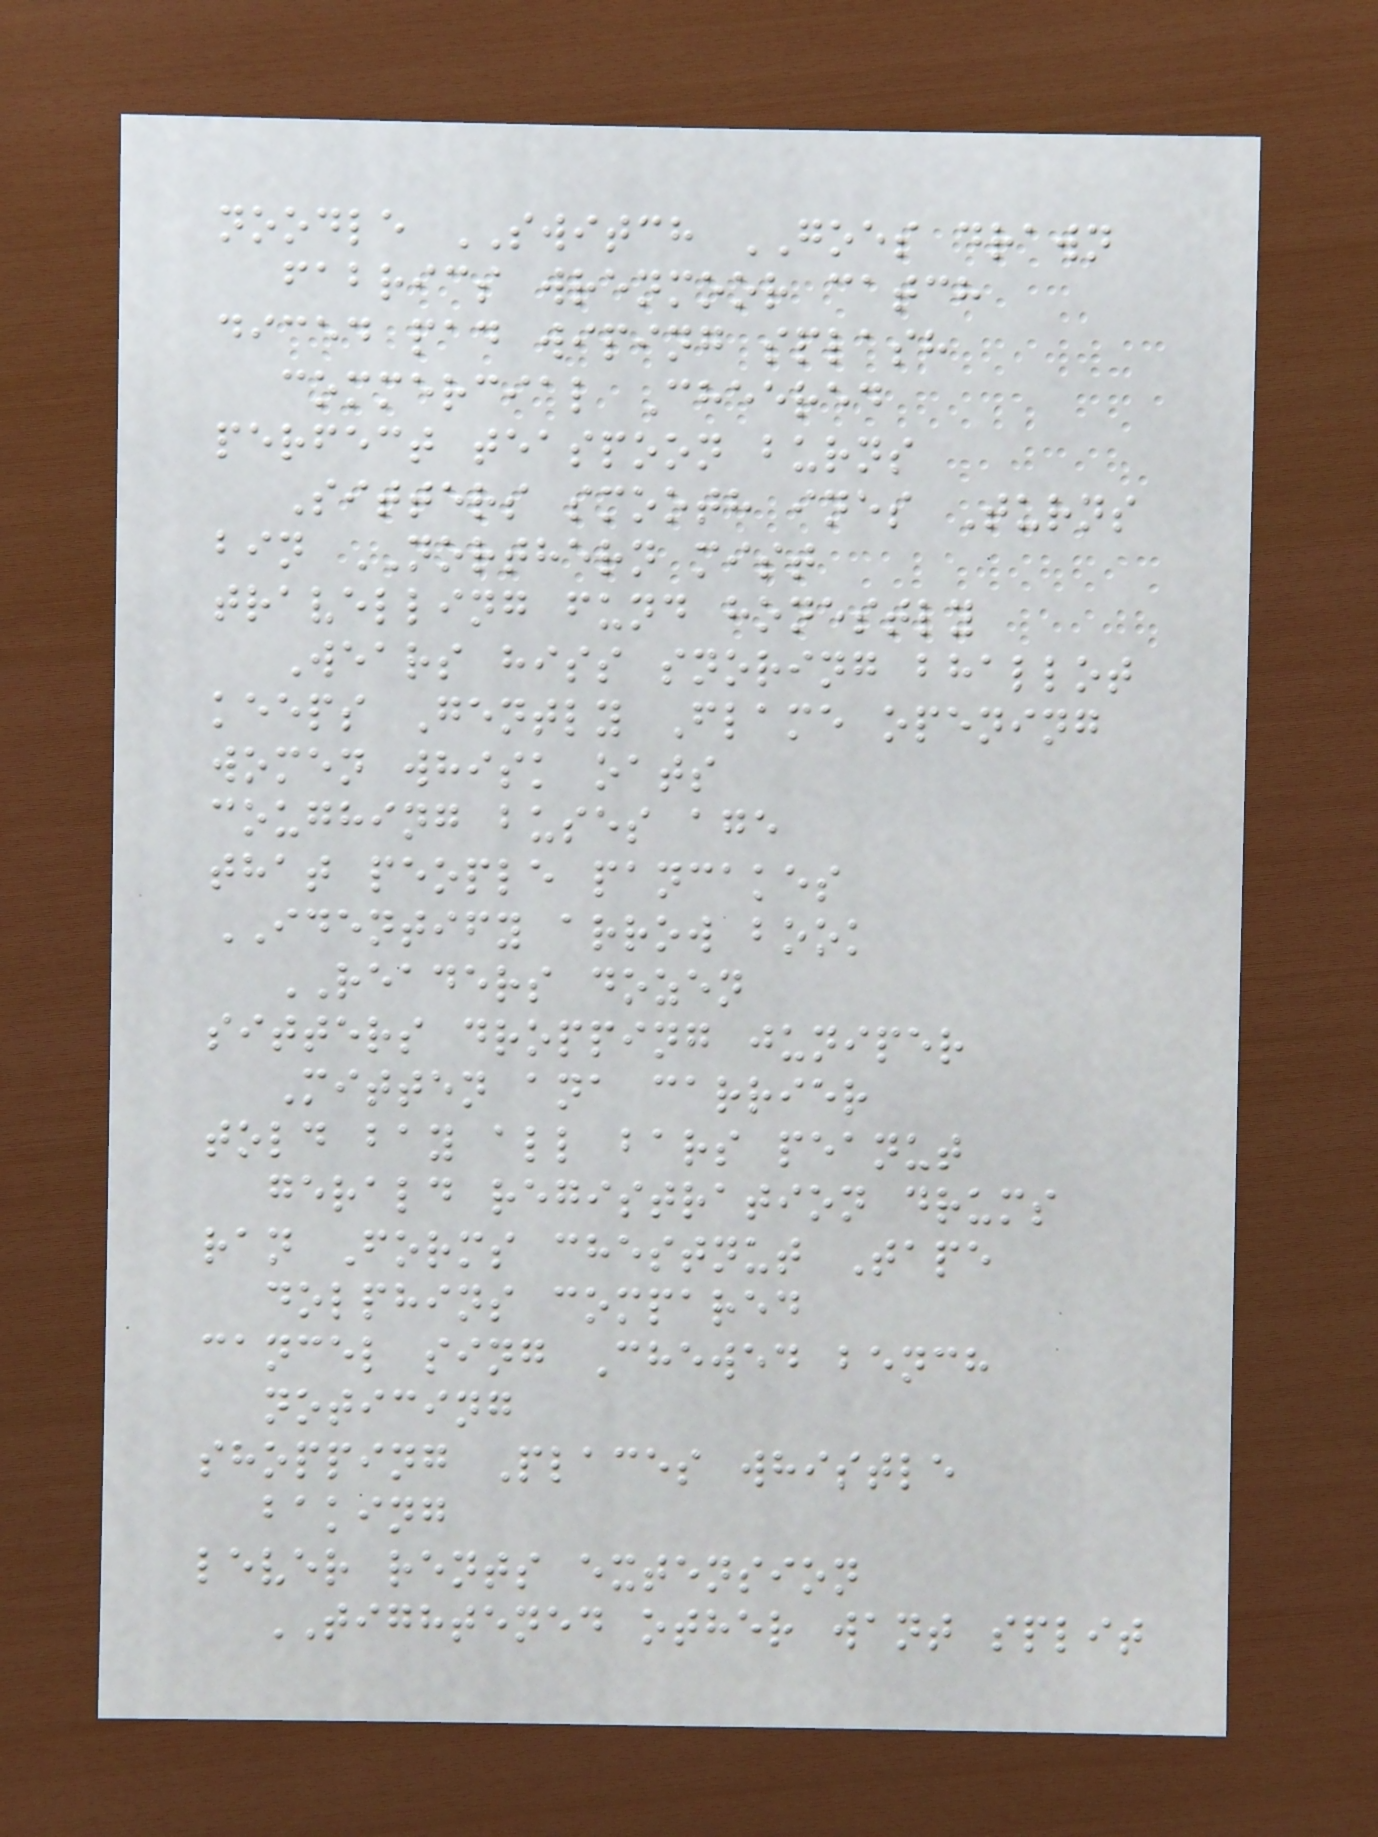noodle SWITCH GOES drawn
fabrics wrenmoor catch
diced pad wiping splash
commercial Cheered
perfect teaspoon burns
Sitters smooth ines Turns
bin NORTHERN mist
travelling fund honestly
Wears hiss snoring bhallot
keeps Gently Flame opening
women whisk oats
coughing buses age
that people pancakes
IDENTIFY arrow book
READERS dozen
sitters dropping juniper
Mitten ana carrier
told bay all bars peanut
gerald registration drums
ran Forms chestnut Tape
dolphins compared
cancel sing Chewed bench
noticing
shopping Places whistle
baking
lever rents extension
TIGHTENED other want split
